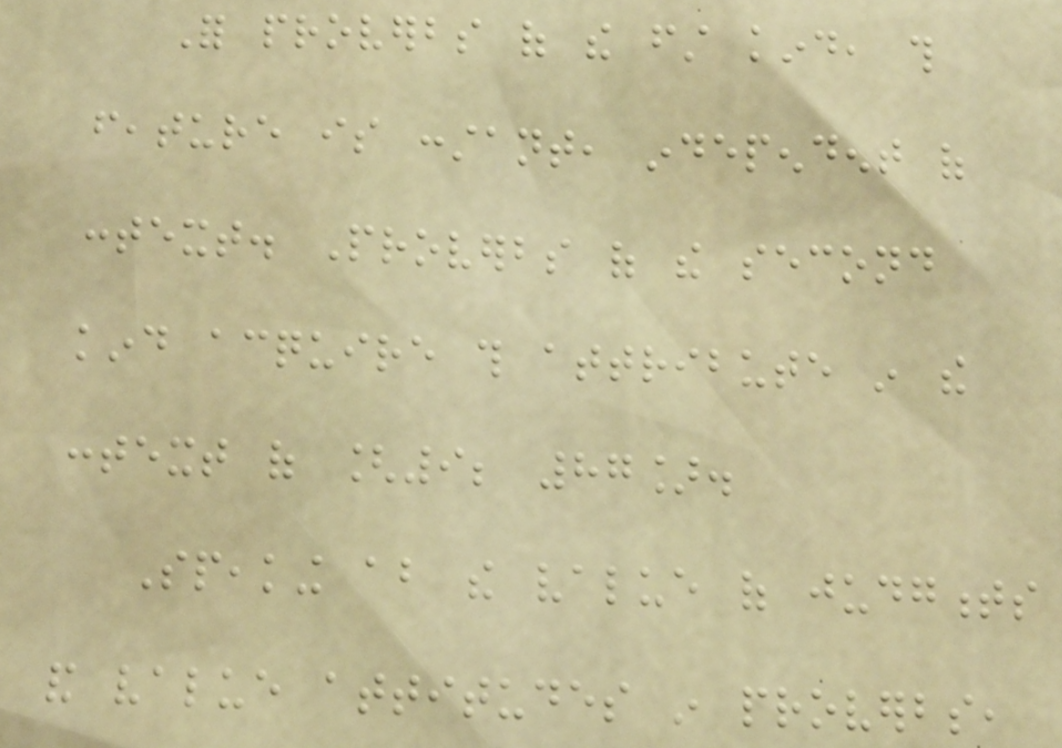For proverbs of the first kind, this
feature is constant, independent of
context. Proverbs of the second
kind acquire this attribute in the
context of [9; 87].
Speaking about the value of judgments
and value attitudes in proverbs,
